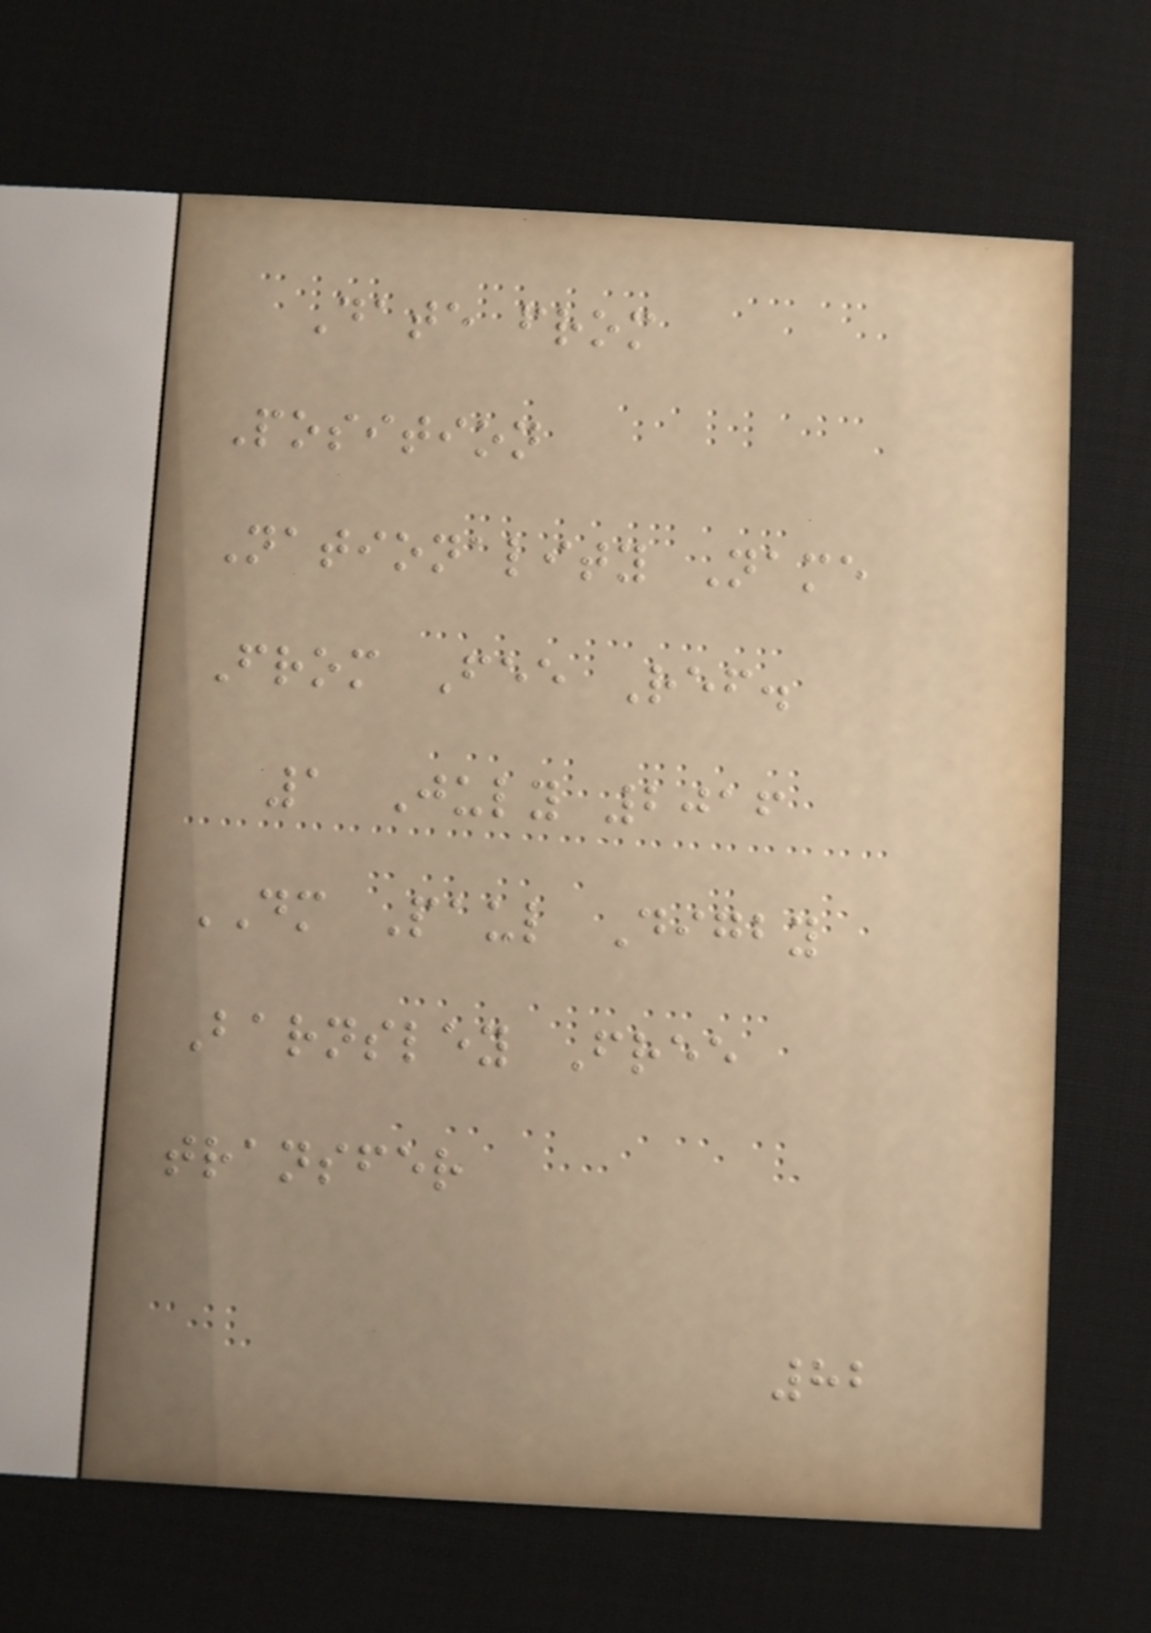Date from
Position
Nationality Name
From Fee Ref.
1 July 2016
DM Paul Digby
Barnsley Free
transfer
82
